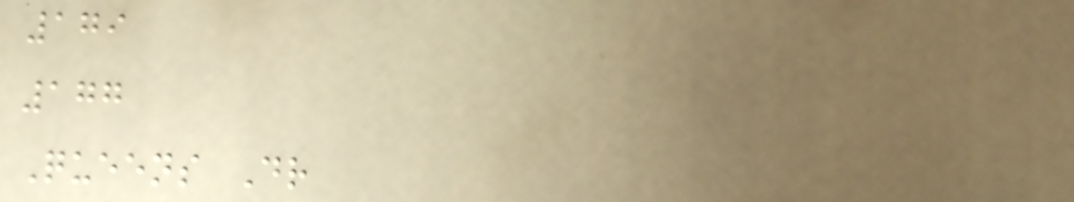179
177
Queens Dr
